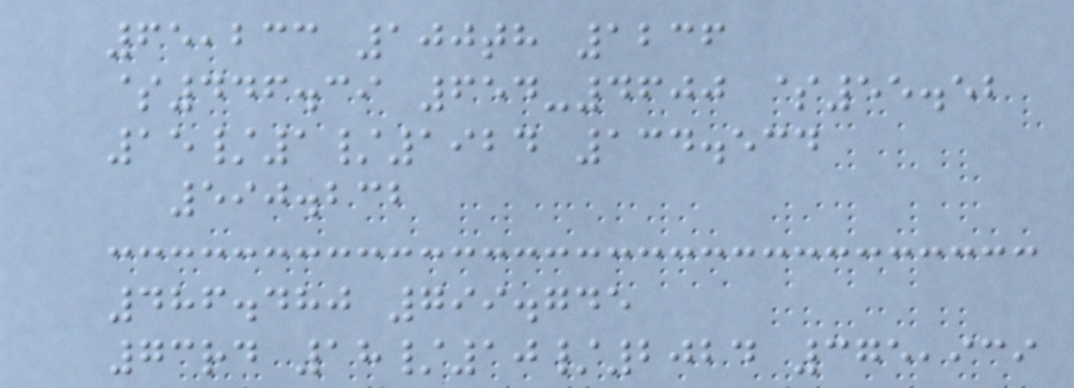65,233 100th 1236
$446.39 654-4600 $55.52
15/1/1924 134.534
590.232
486.480 799.745
73rd 18/10/2024 375,939
